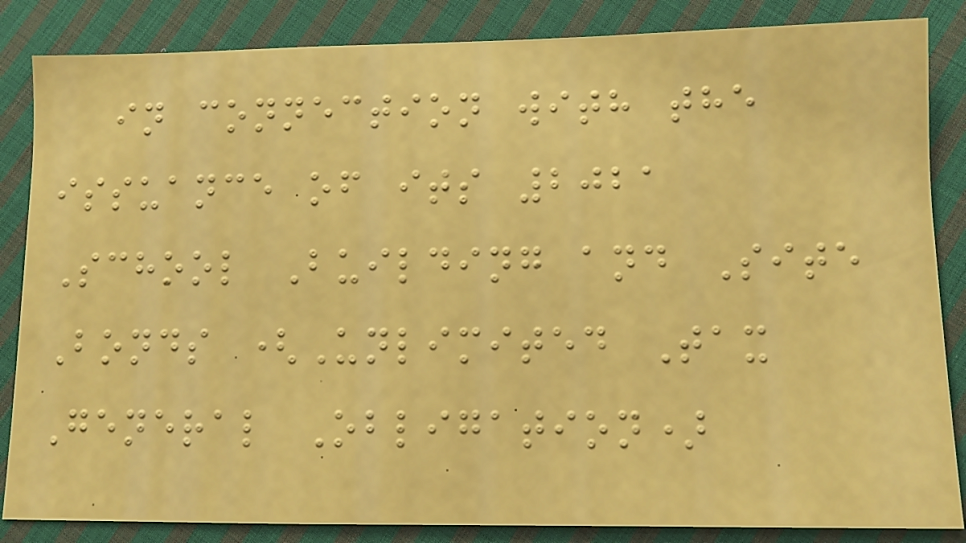in connection with the
issuance of its 2021
School Building and Site
Bonds (Unlimited Tax
General Obligation)
